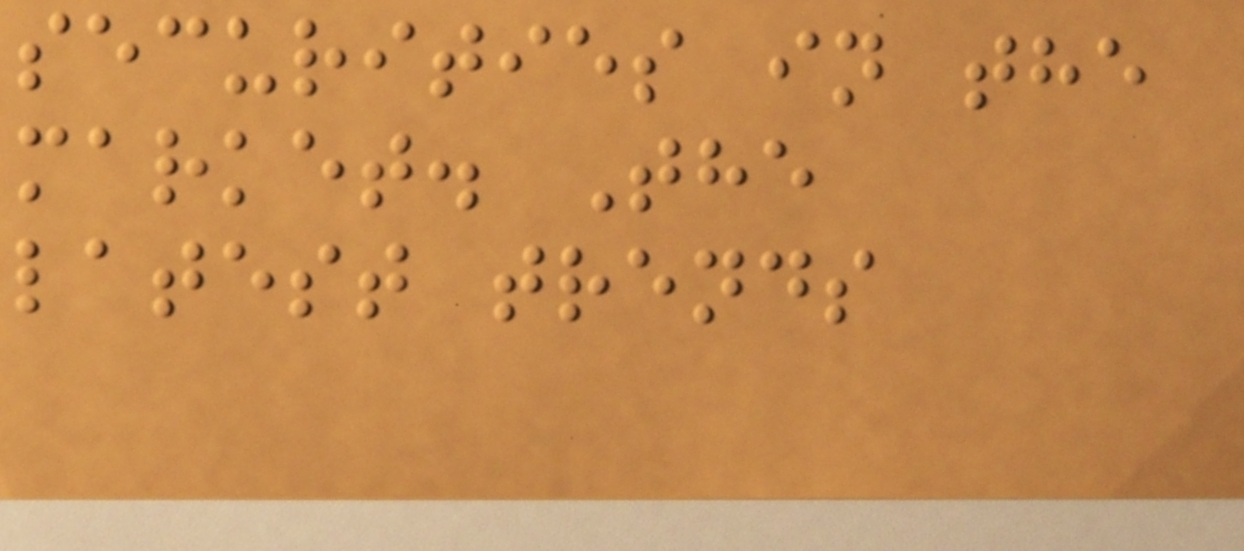securities in the
market. The
latest trends
